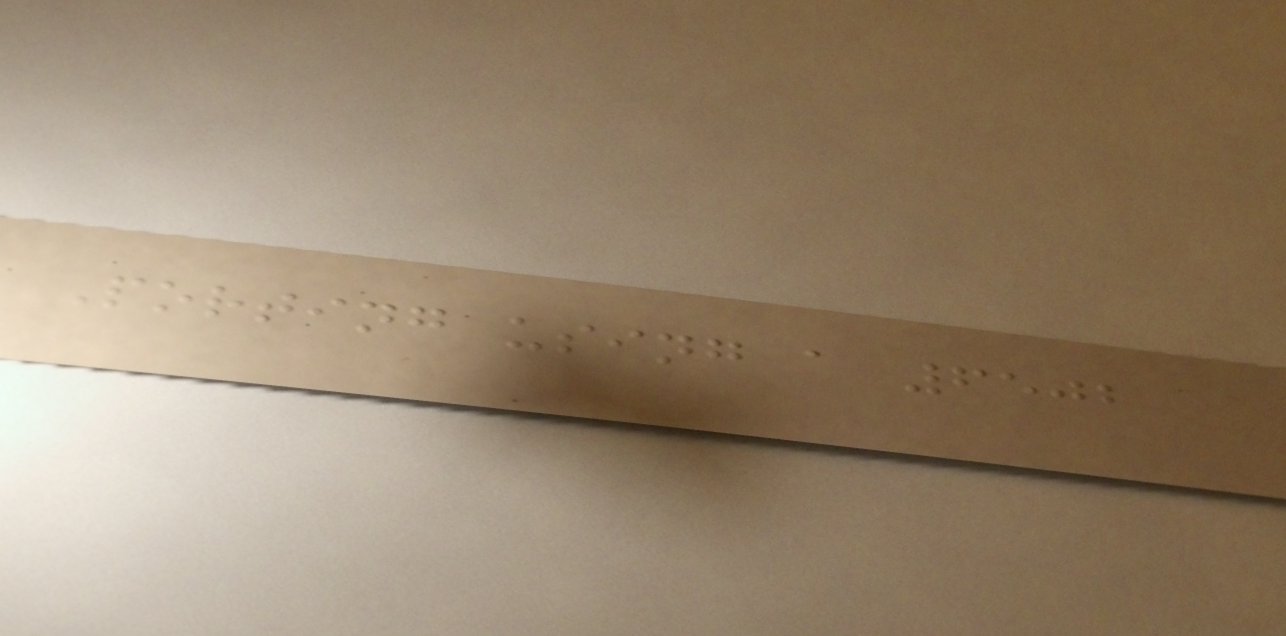Porting using a 6502
